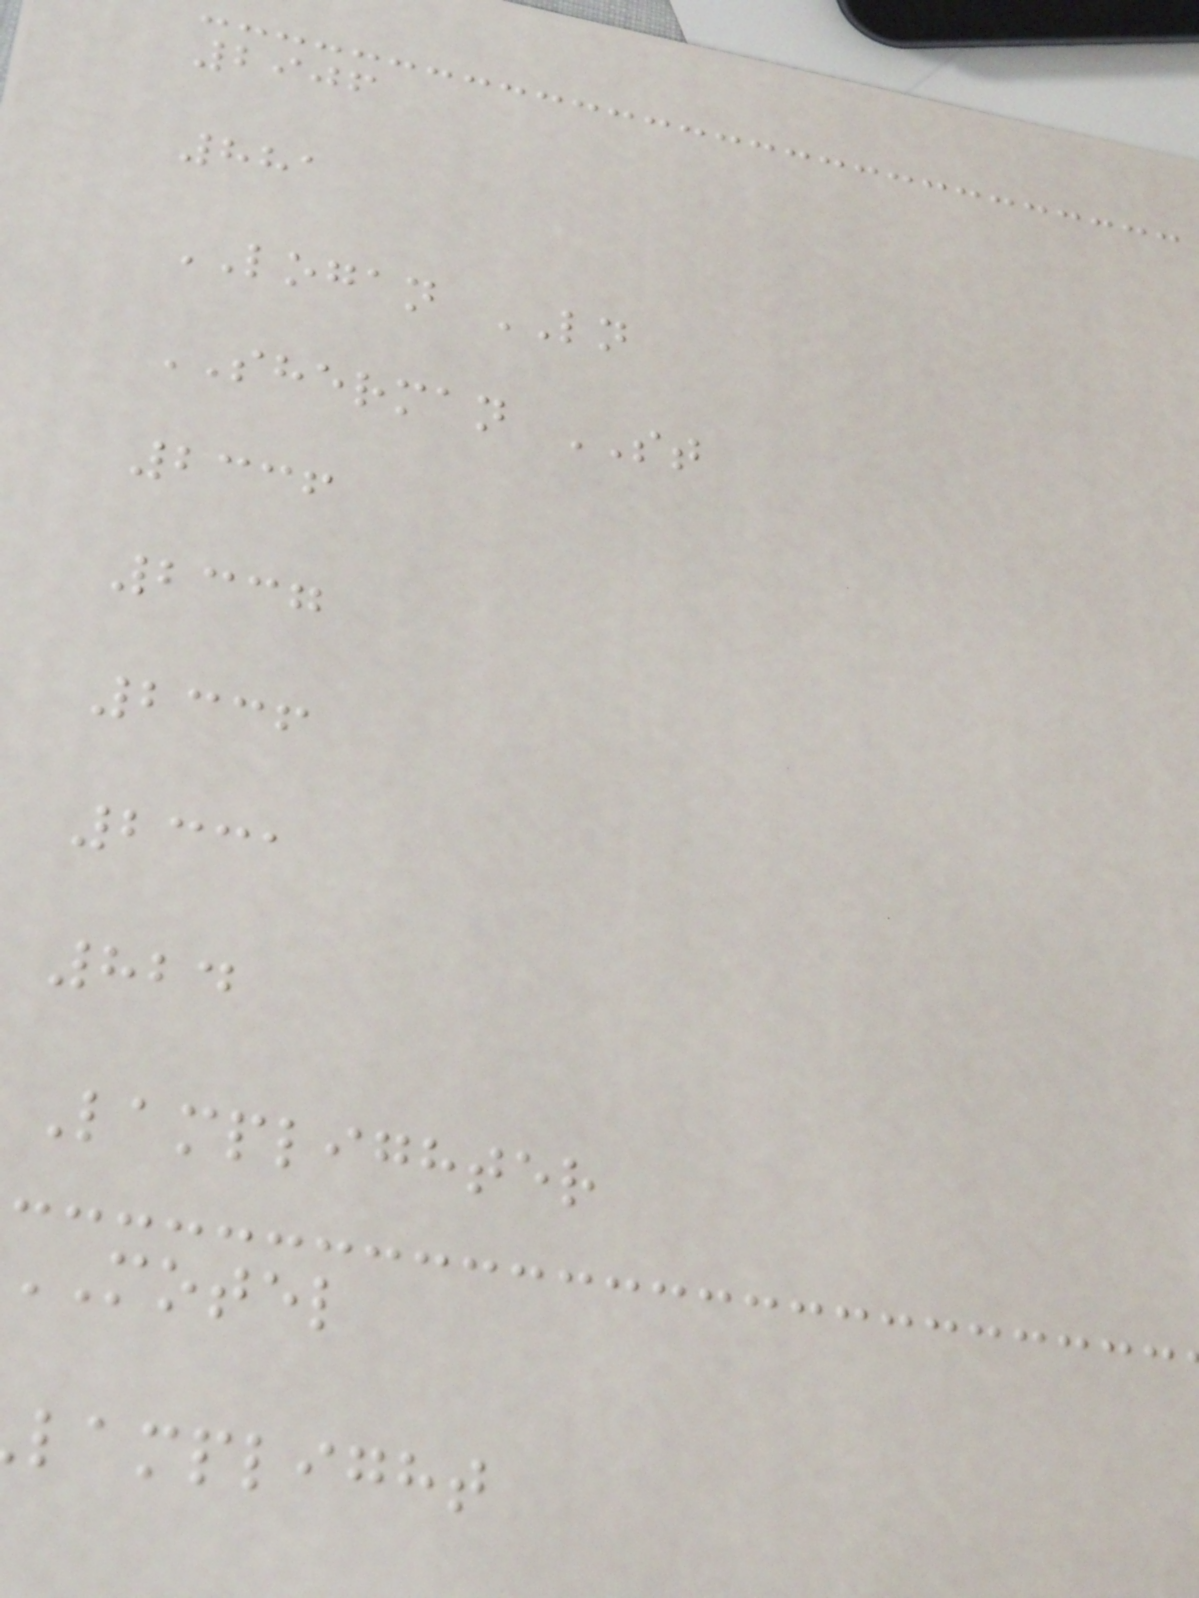2906
881
LOGAN LN
SHERMAN ST
2336
2337
2336
2331
824
Lamplighter
motel
lamplight
